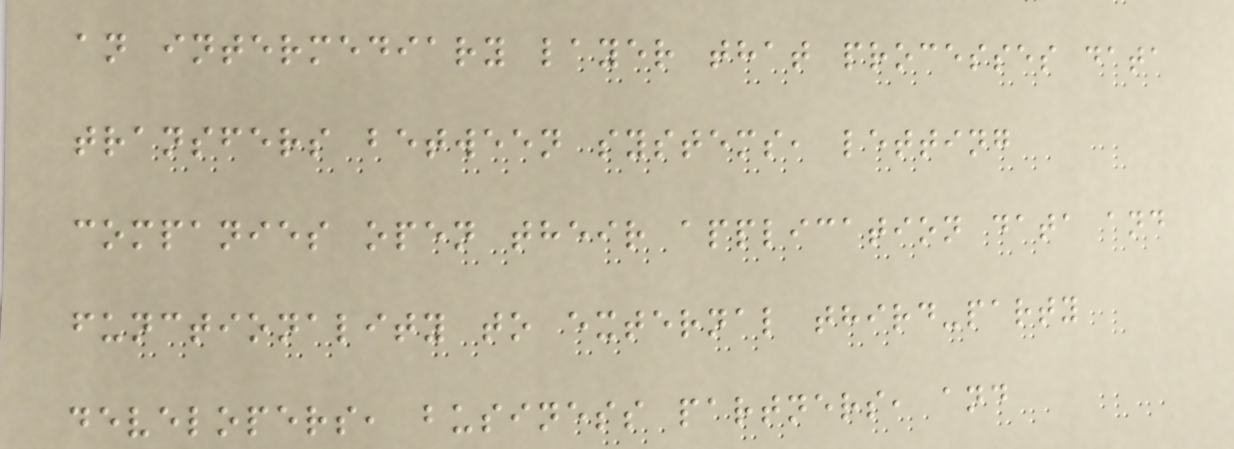an intermediary layer that processes data
transfers between systems, letting
companies open their application data and
functionality to external third-party
developers, business partners, and
